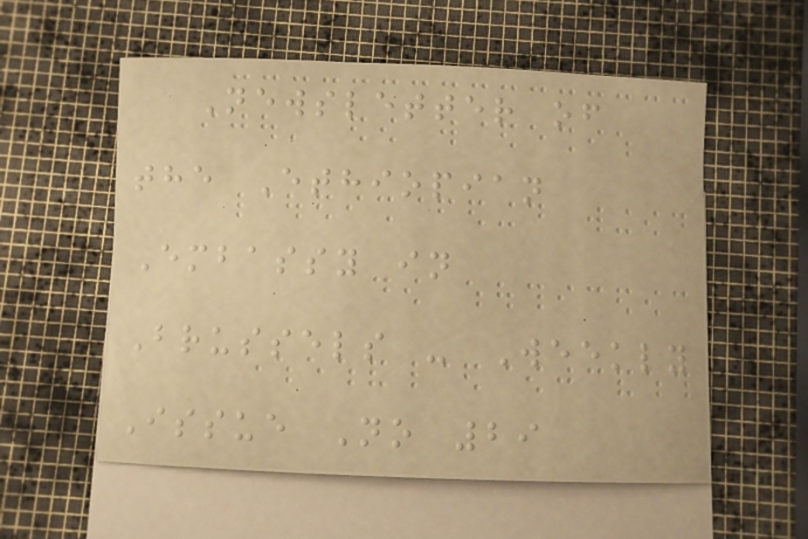Newsletter of
the Ethiopian
Embassy in
Brussels - Weekly
Issue No 29
